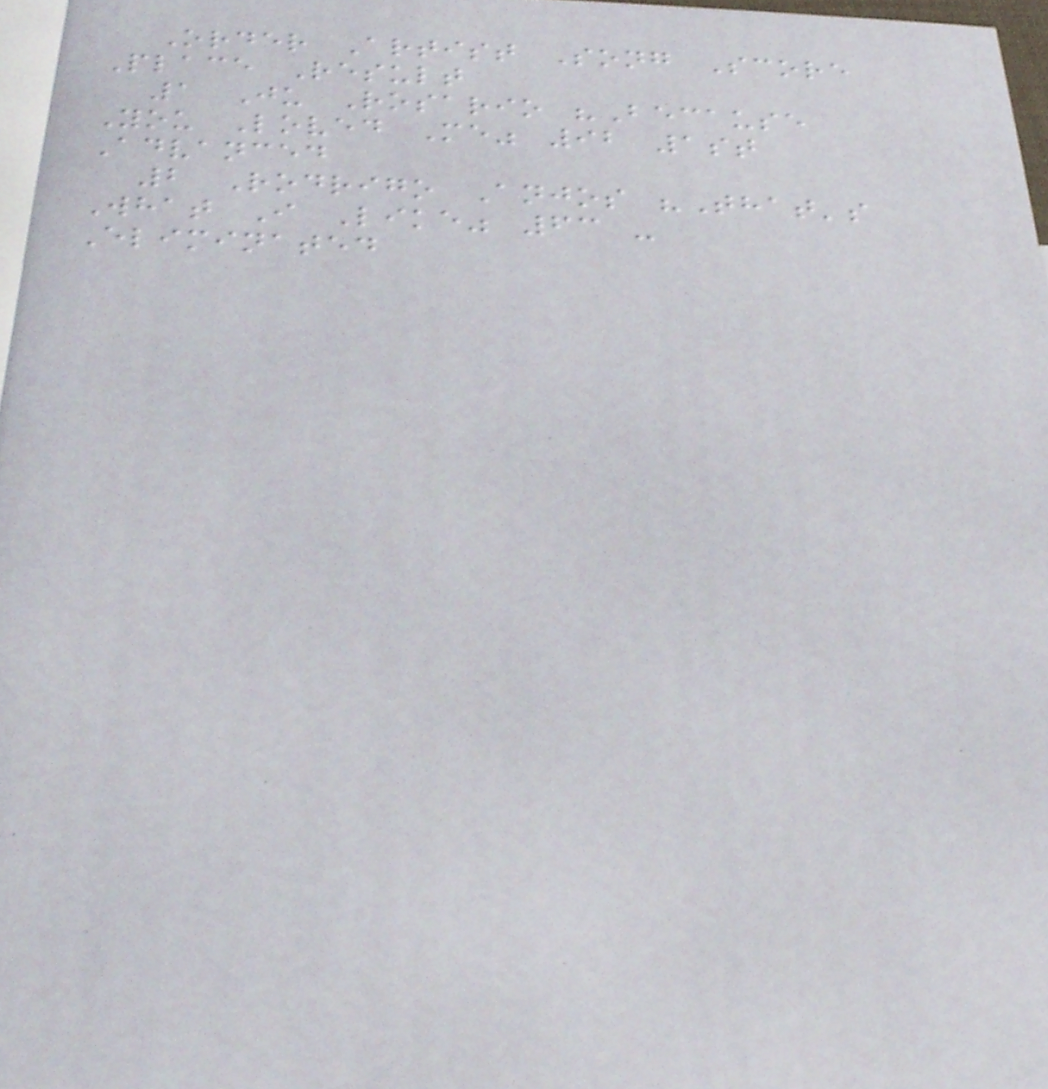Order Artist Song Score
Place Result
1 Ju Rosario "Because
You Loved Me" 92 1st
Advanced
2 Rodrigo Anjos "That's
What I Like" 63 -
Eliminated
